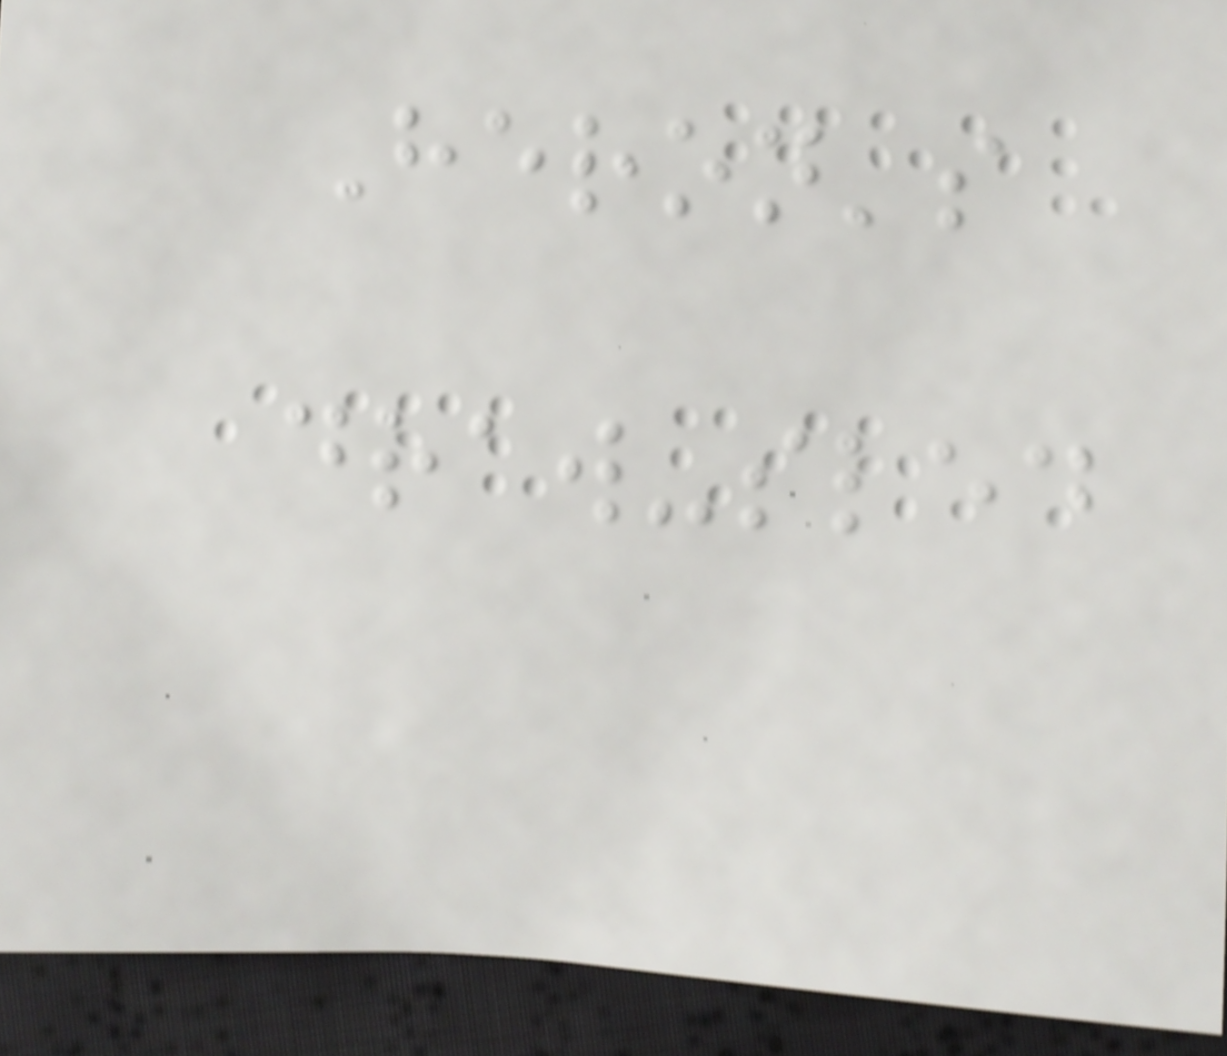Heron's
draw-sled
